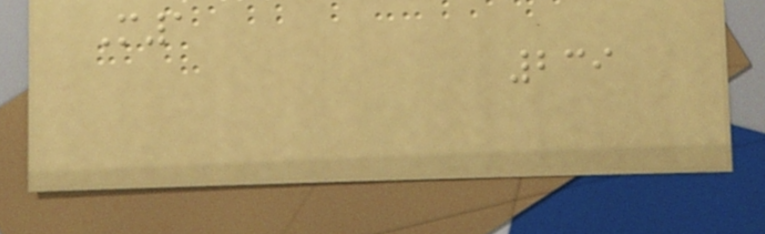M1
239
